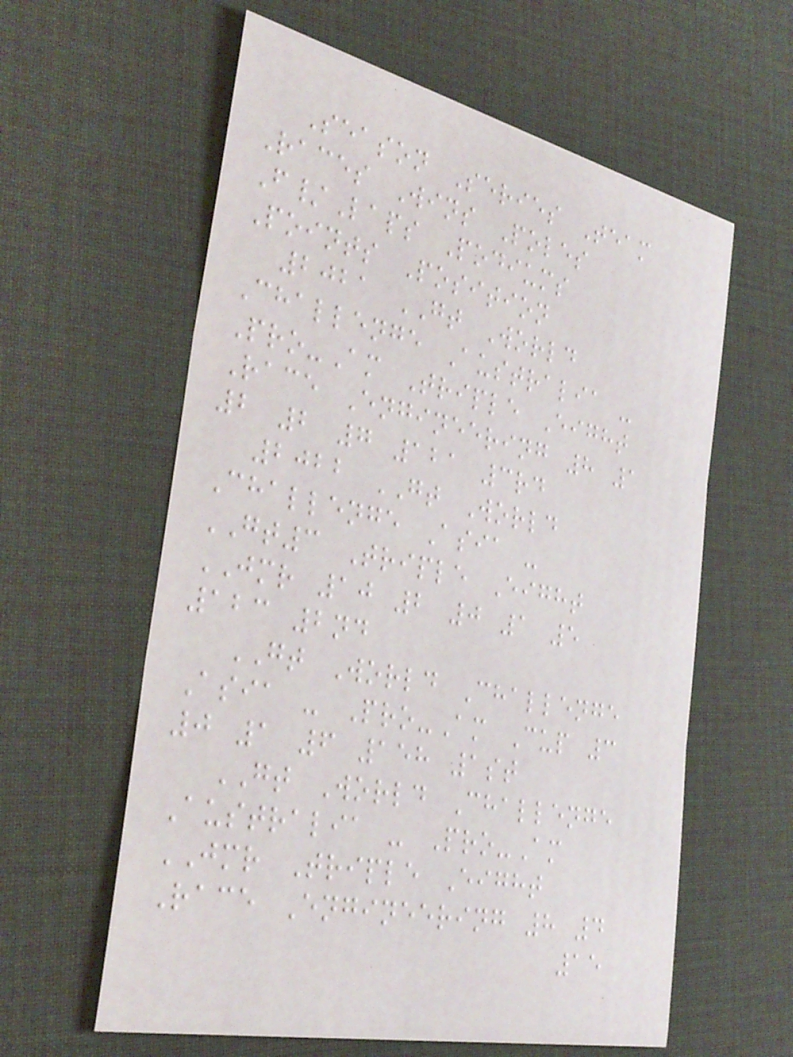Season Series Team
Races Wins Poles
F/Laps Podiums
Points Position
2021 GT World
Challenge Australia -
Pro-Am Triple Eight
Race Engineering 8 1
2 2 7 121 3rd
2022 GT World
Challenge Asia -
GT3 Triple Eight
JMR 10 2 0 1 5
123 2nd
GT World Challenge
Asia - Pro-Am Cup 3
0 1 6 158 1st
GT World Challenge
Australia - Pro-Am
JMR Triple Eight
Race Engineering 8 4
15
